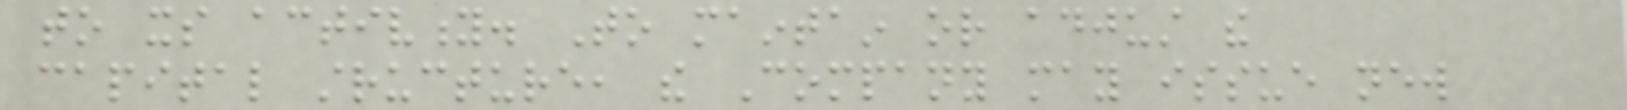to its activity. To maintain or adjust the
capital structure, the Company may issue new
